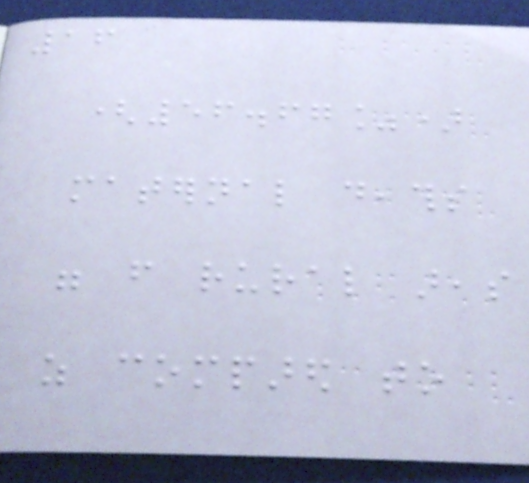16
(56.67%)
maternal deaths
were from rural areas
as compared to
